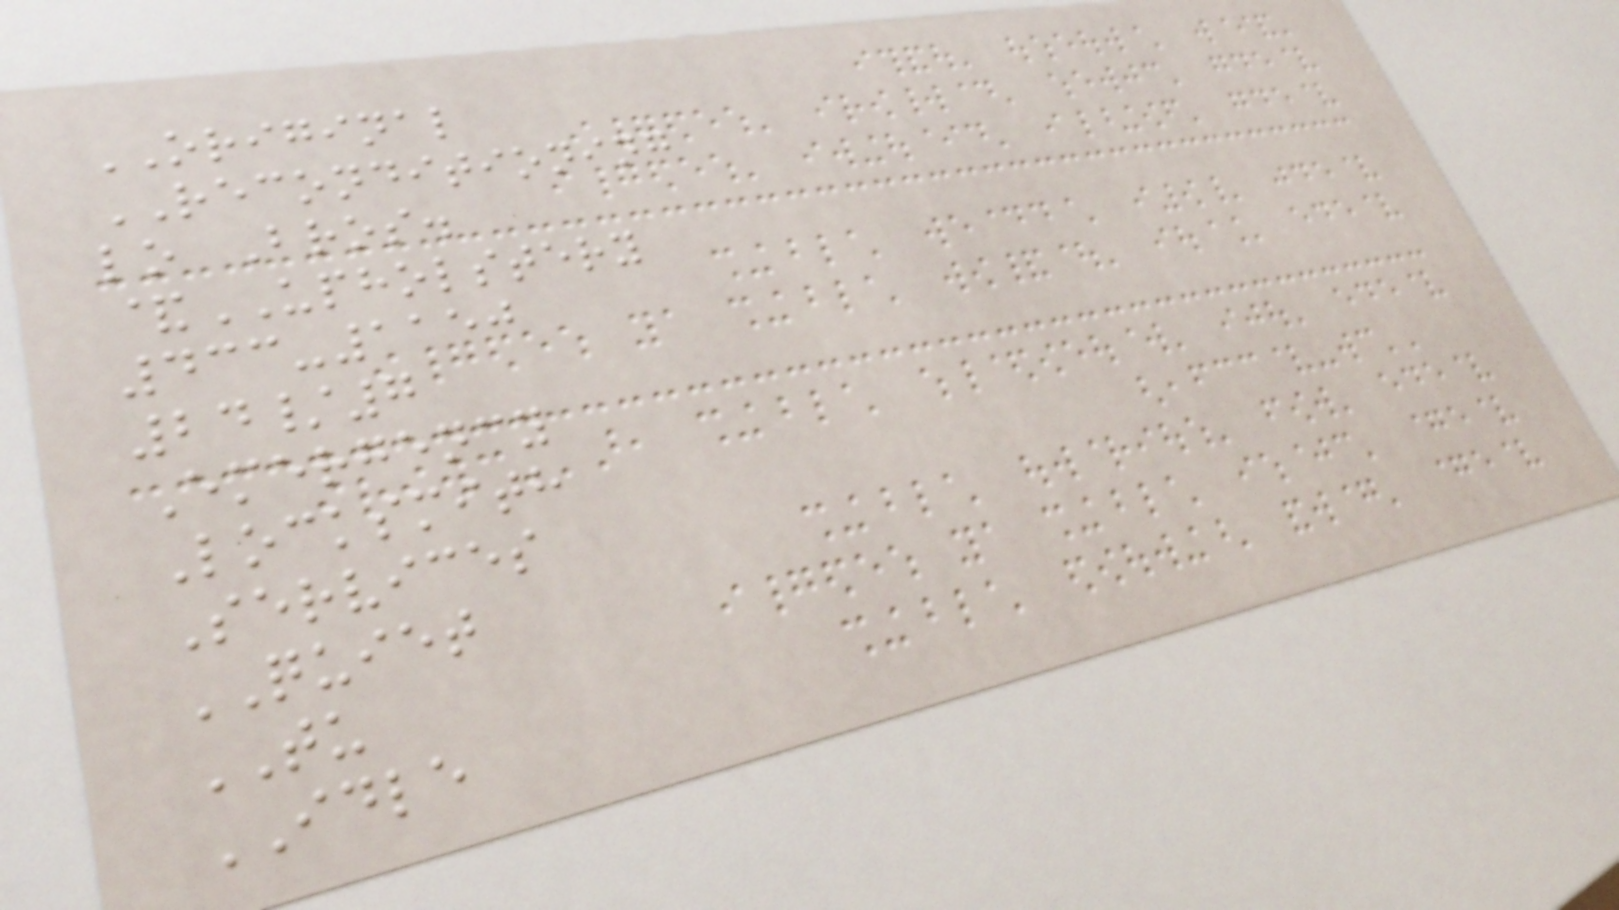ORIGINAL
RECONDITIONING
lo Bros.
&UPHOLSTERY
433-1150
24/7
Emergency
Locksmith
Services
QUIET
TU
IDLE
